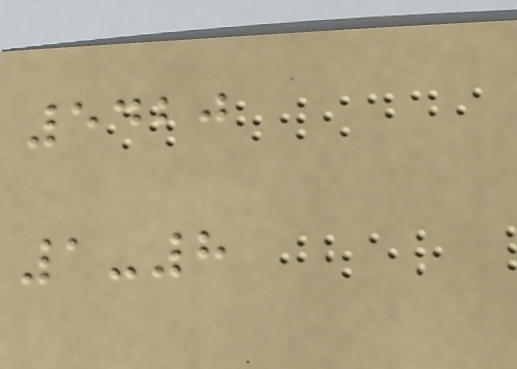5420
1-8
